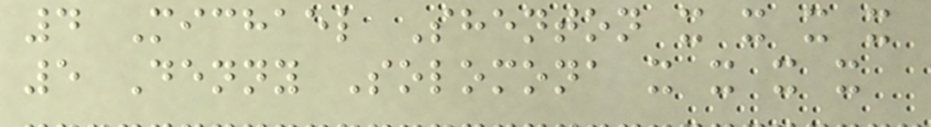4 Michael Shenton x x x x
5 Denny Solomona x x x x
